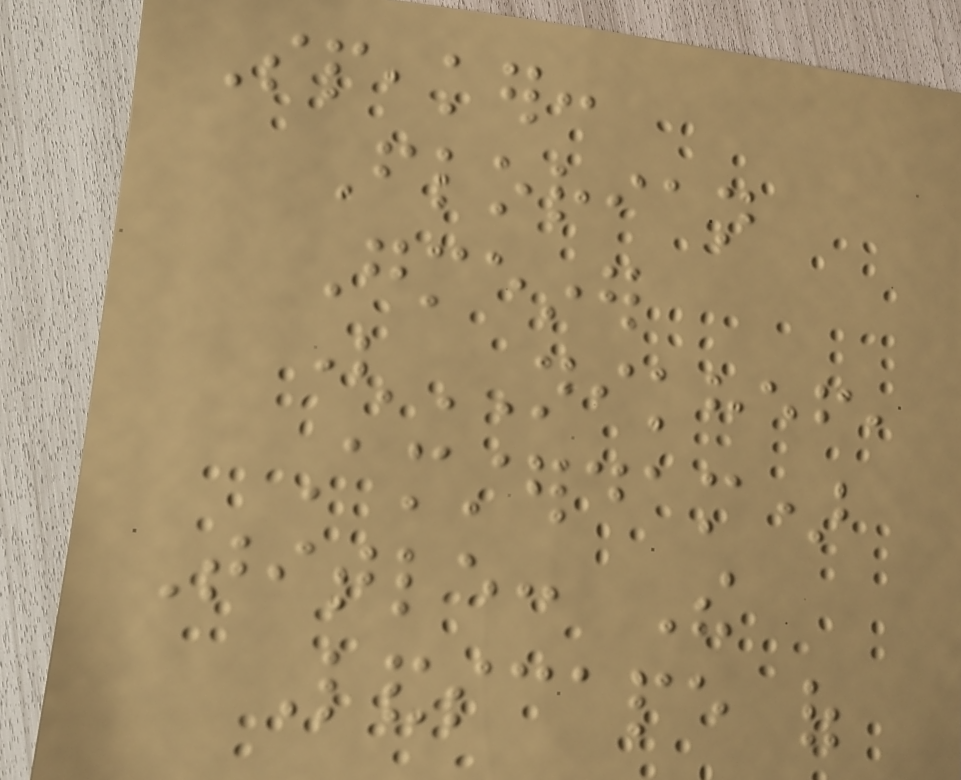Speaker:
Florian
Gmeiner
(NIKHEF,
Amsterdam)
Title: The
Landscape of
